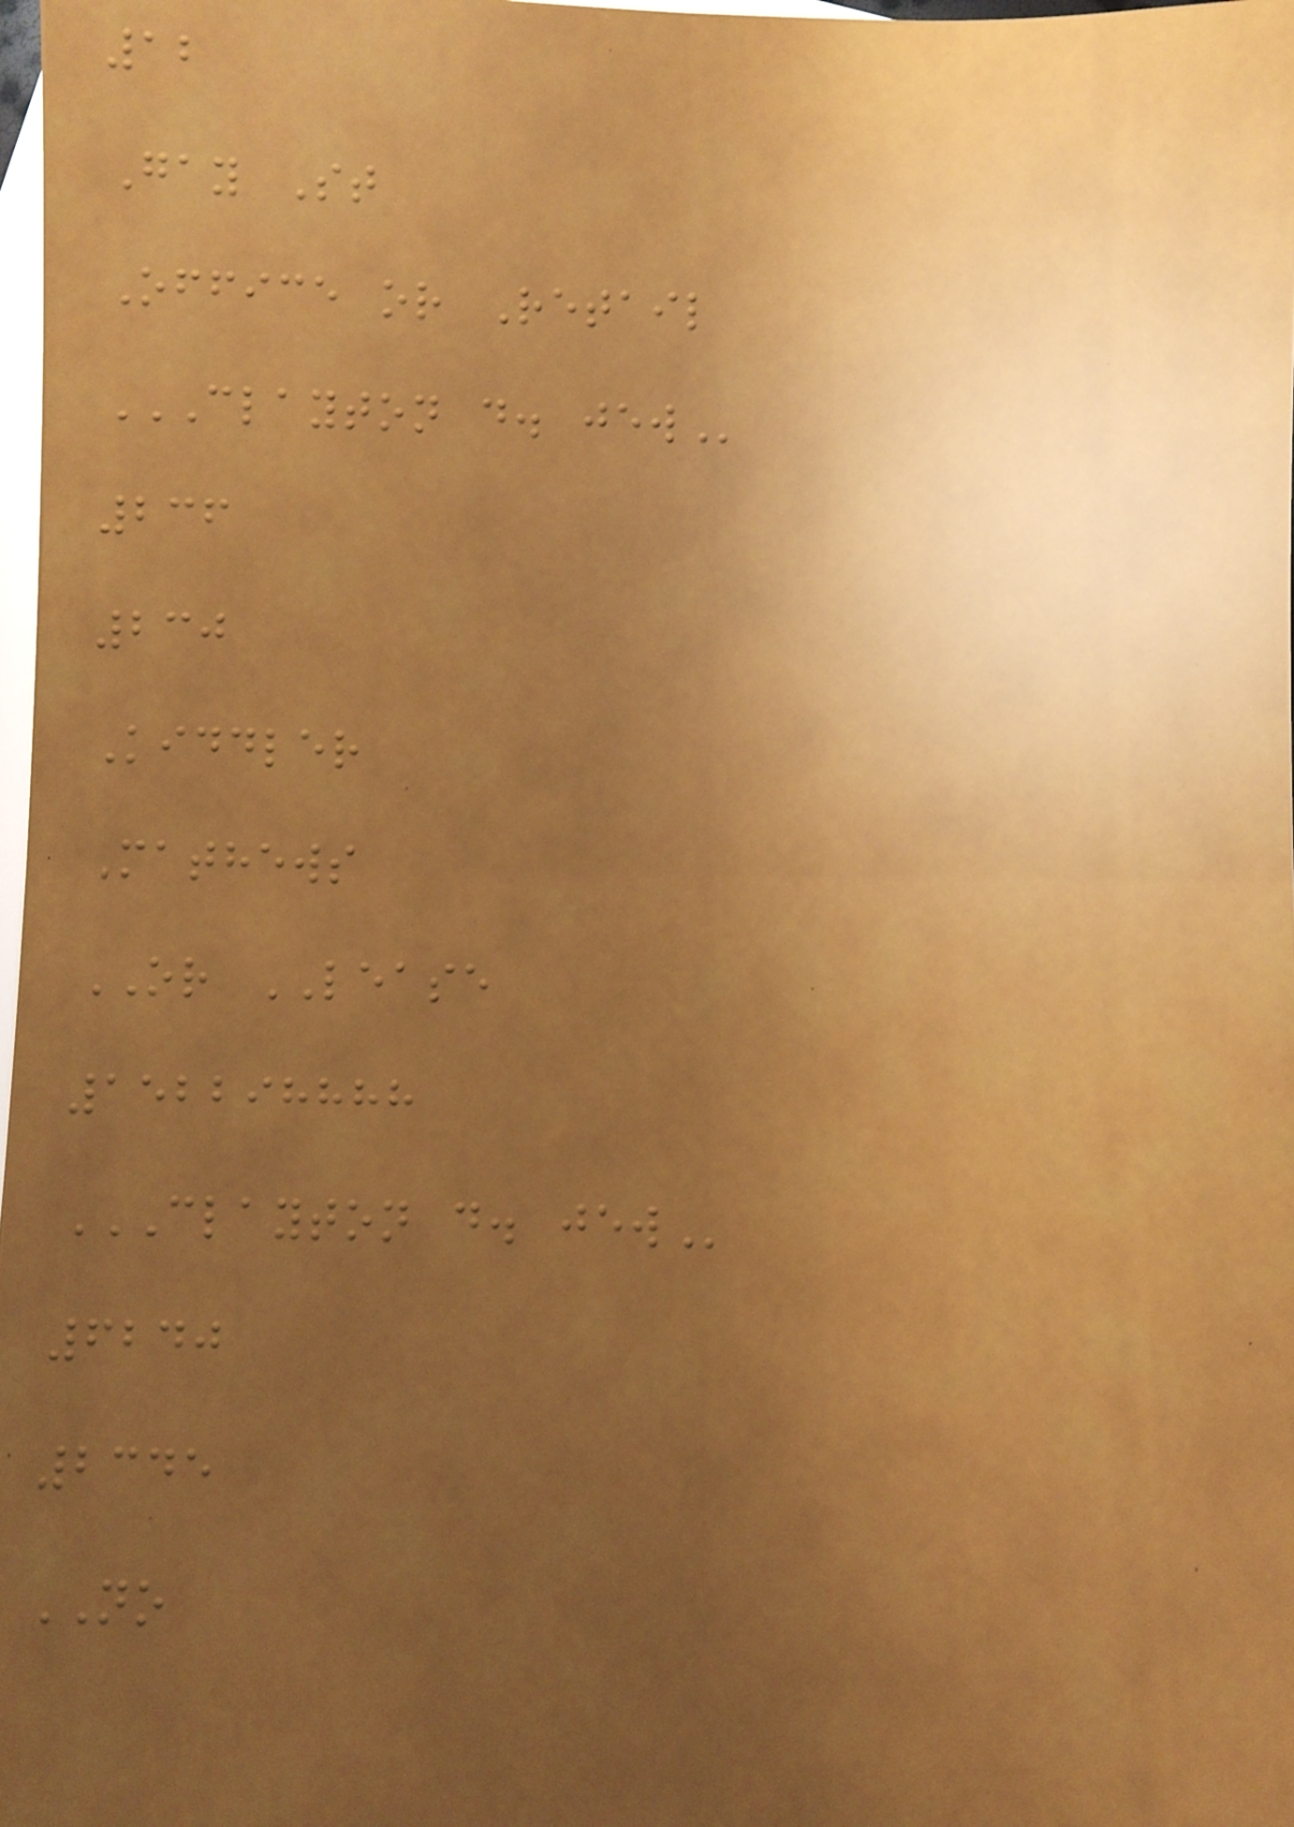12
Gay St
Office or Retail
CLAYTON D. JEW
236
230
Kiddler
Mathews
OR LEASE
152298888
CLAYTON D. JEW
6240
2345
NO
